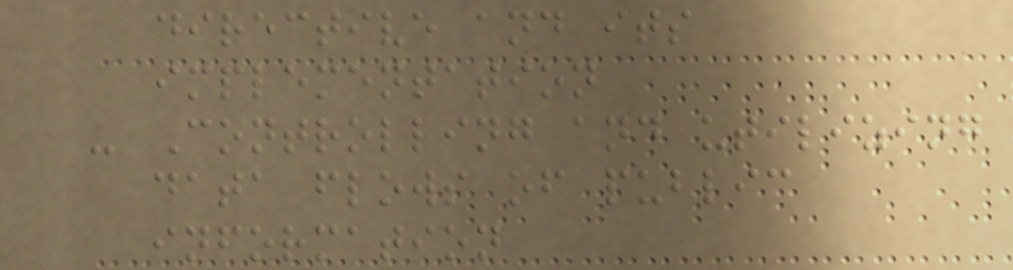directive and its
implementation
- Controlling and utilizing
data flows of public
information
